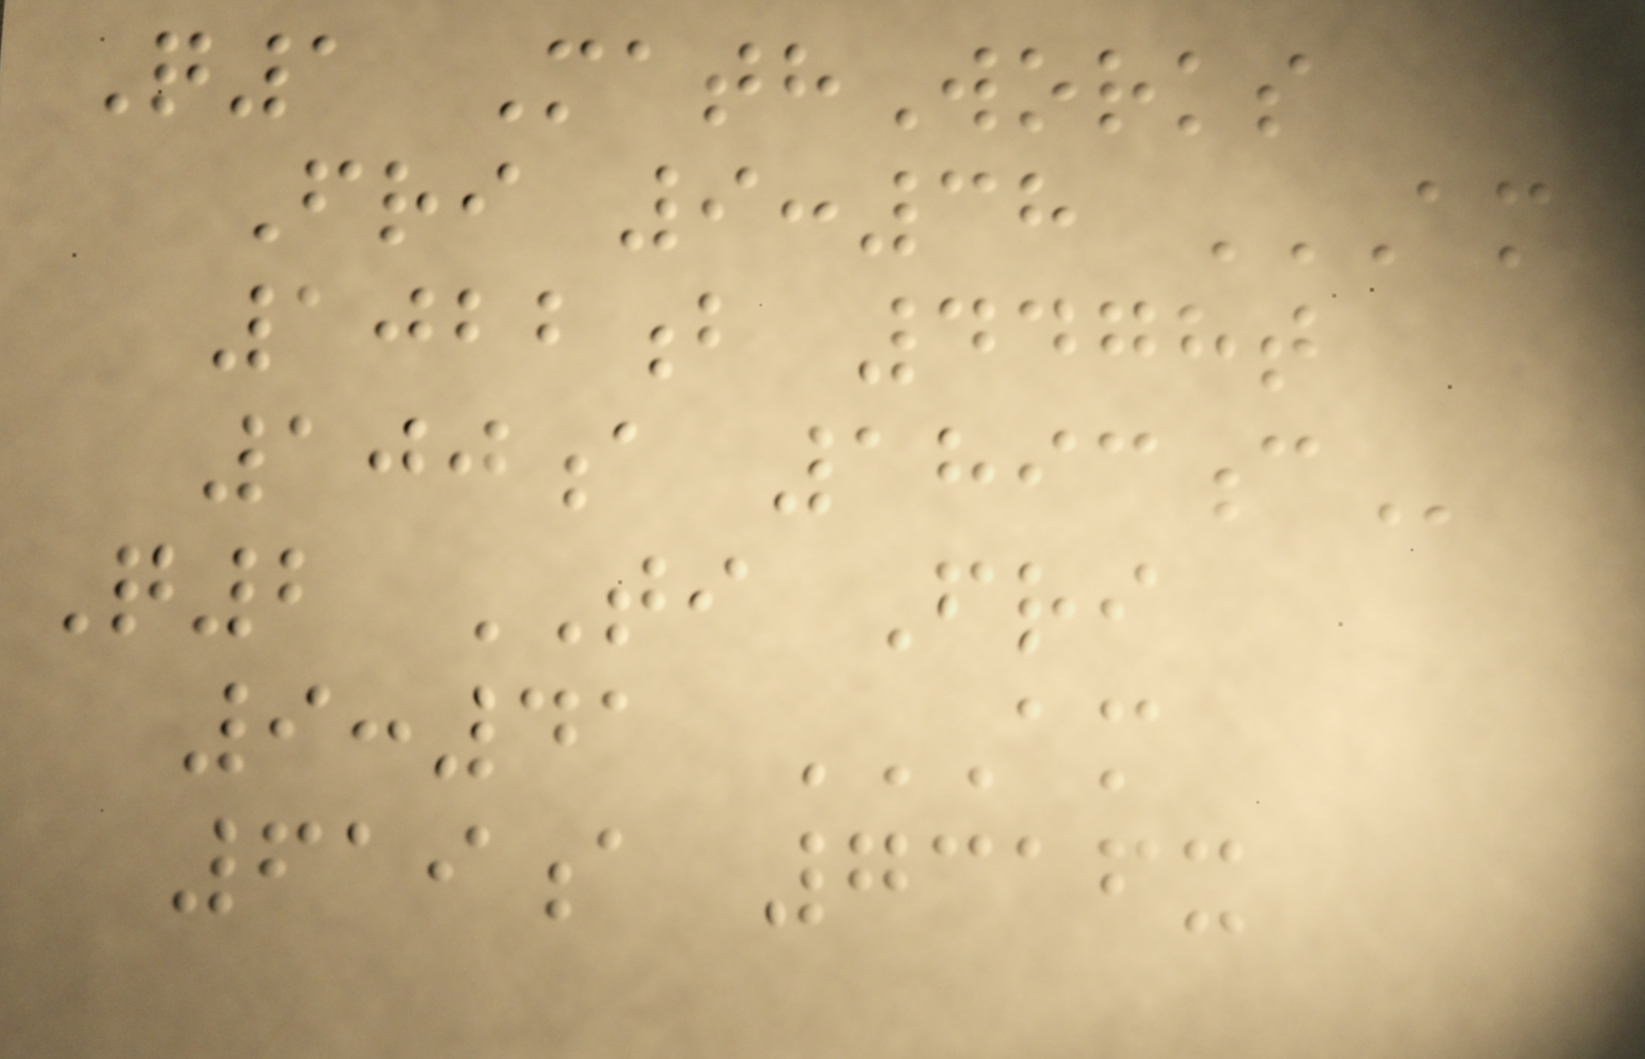Q1 MathWorks
Fri 9:38 AM
1022B 4478T
100A 1893C
Q2 TI Fri
9:41 AM
619A 7316X
